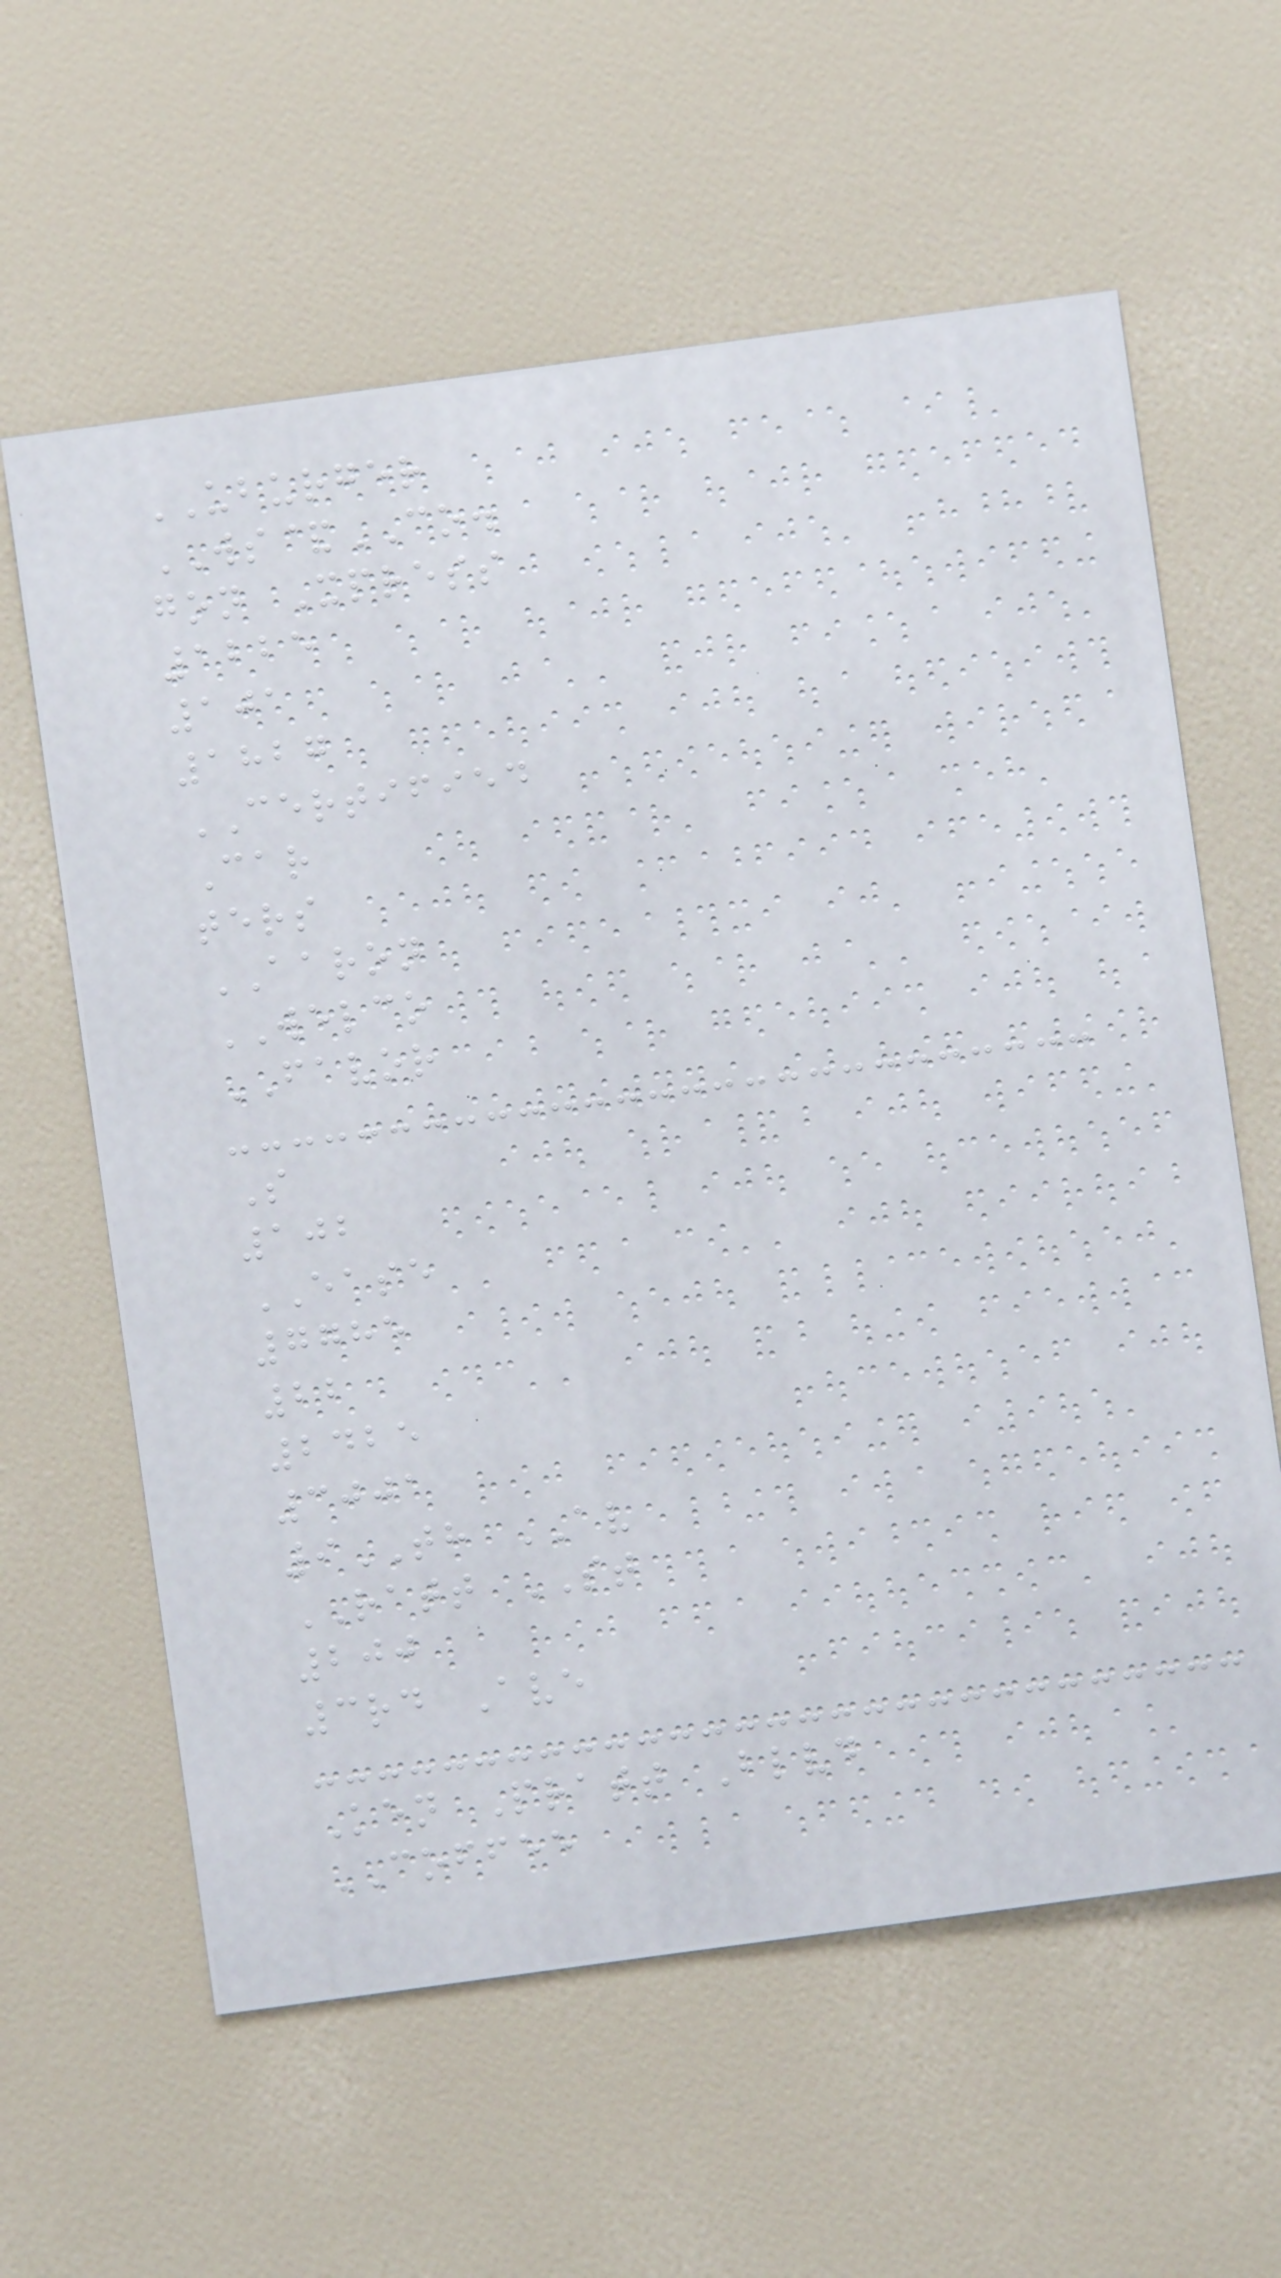UBURGER
WS&CO.
gon Xpress
1225
101
1827
CERTIFIED
Car
ters
AARON
WELCO
FAVOR
S
102
EASE
7785
22
2425
3001
9TH AV
RATT ST
200
3rd Ave
Ken Pratt Blvd
COFFEE
